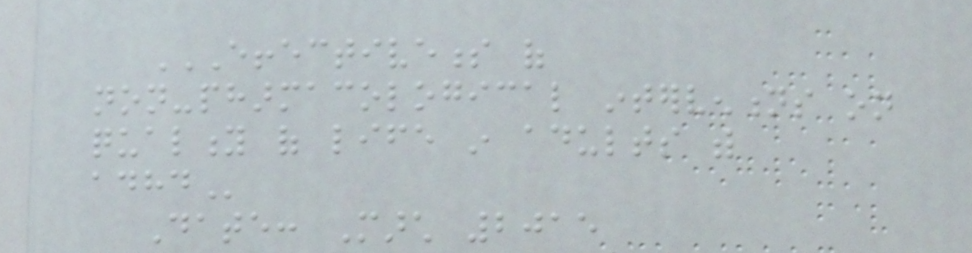EFFECTIVENESS OF
NON-PHARMACOLOGICAL INTERVENTIONS ON
QUALITY OF LIFE IN ADULTS WITH
ADHD
Date: March 2015
